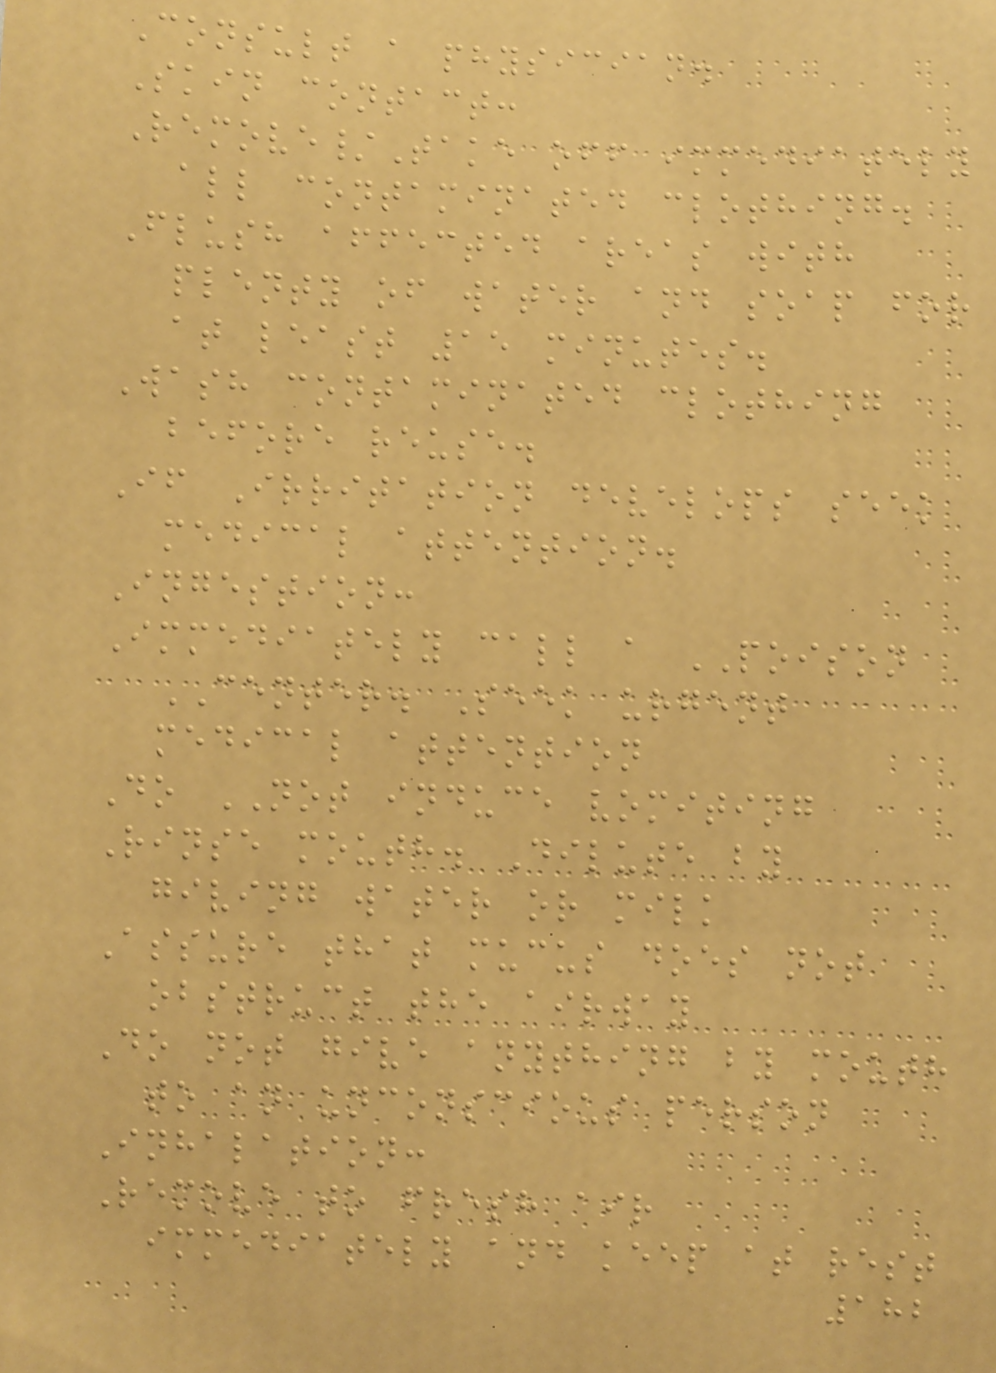Consult a physician.
Skin contact:
Remove/Take off immediately
all contaminated clothing.
Flush affected areas with
plenty of water and soap for
at least 15 minutes.
Wash contaminated clothing
before reuse.
If Irritation develops seek
medical attention.
Ingestion:
Immediately call a POISON
CENTER. Seek urgent
medical attention
Do NOT induce vomiting
Rinse mouth. Dilute by
giving water or milk
Assure that mucus does not
obstruct the airway
Do not give anything by mouth
to an unconscious person
Inhalation:
Remove to fresh air
immediately and keep at rest
182
